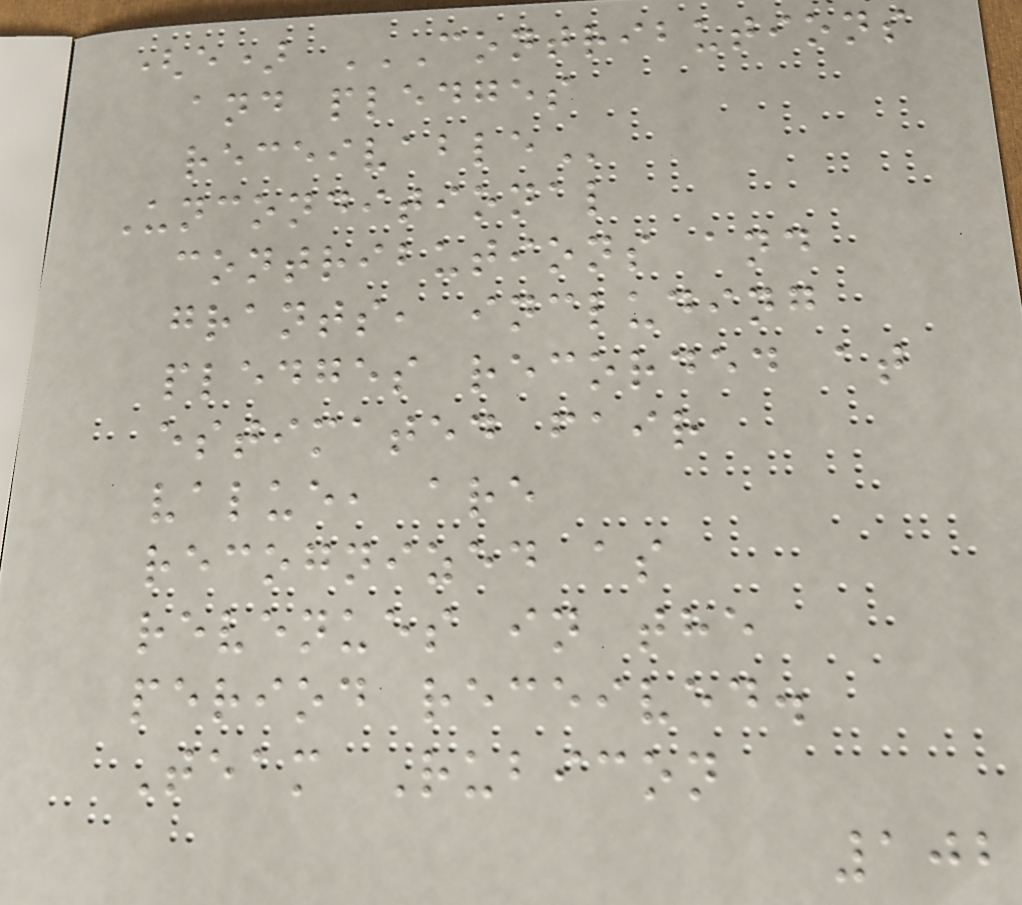(e) CONTRIBUTIONS
AND PLEDGES
RECEIVABLE
Unconditional
contributions and
grants, including
pledges recorded at
estimated fair
value, are
recognized as
revenues in the
period received.
Team Rubicon
102
